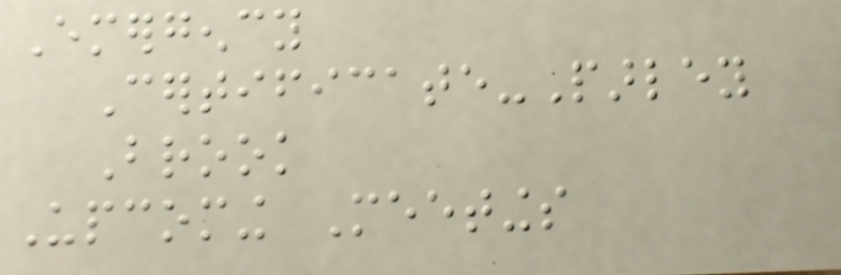Emergency
Certificate-Parley
Brook
Upcoming Meetings
